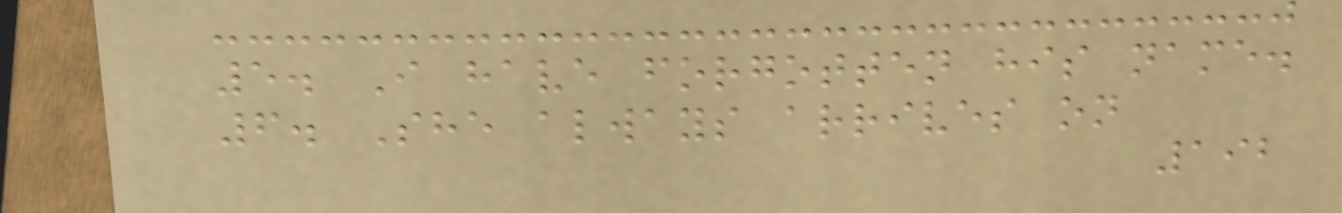5. I have forgotten his name.
6. She always arrives on
192
